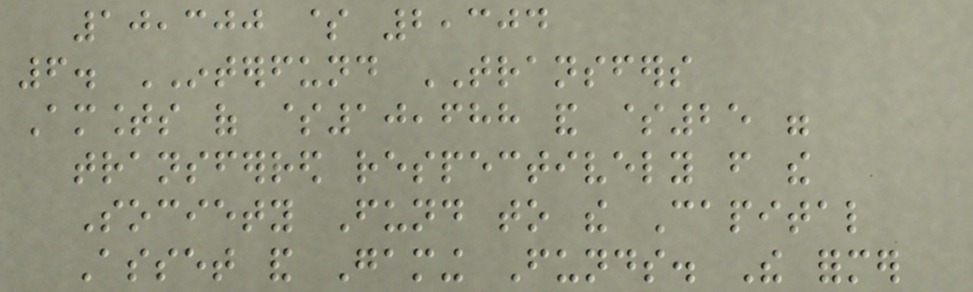10,300 $ 2,304
6. INTERFUND TRANSFERS
Amounts of $10,688 and $25 were
transferred respectively from the
Society Fund to the Capital
Asset and Gaming Funds. The former
